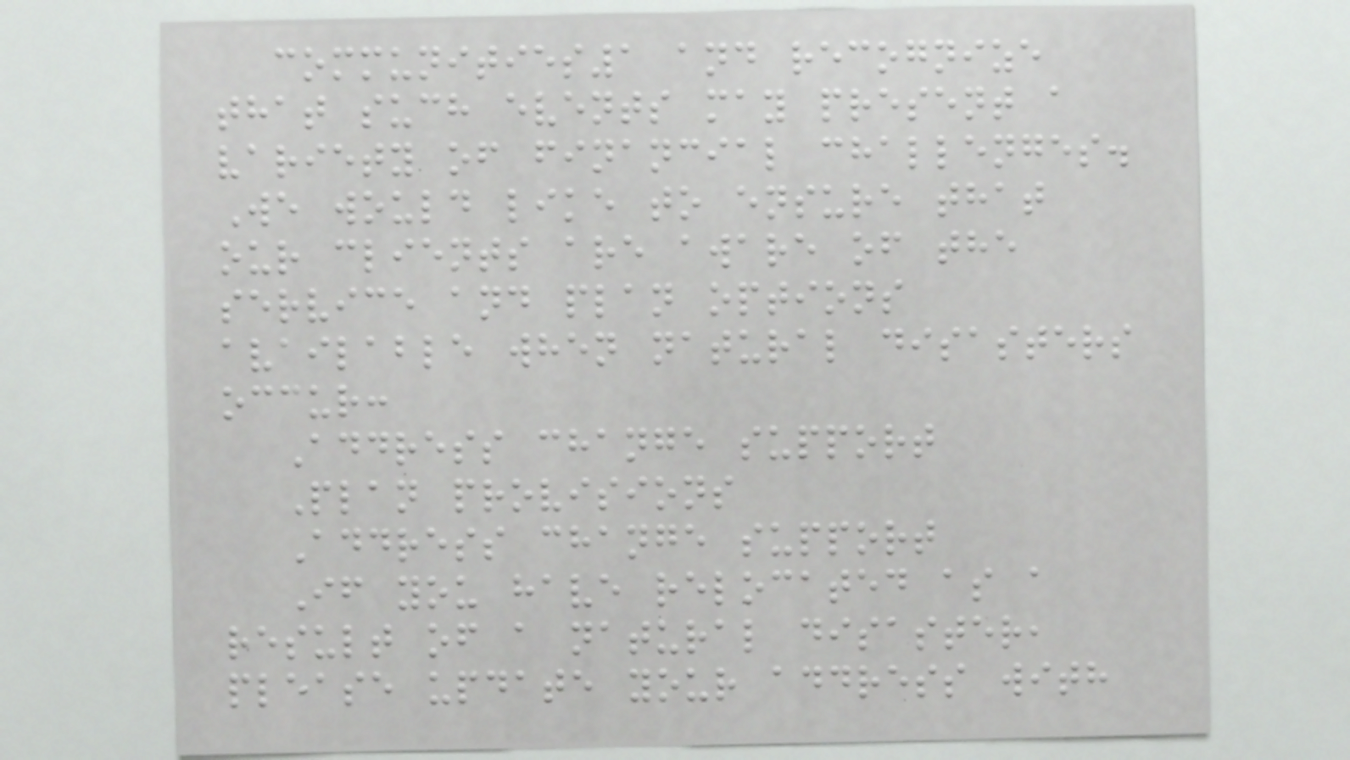communities1 and recognize
that such events may present a
variety of financial challenges.
We would like to ensure that
our clients are aware of the
service and plan options
available when natural disasters
occur:
Address change support
Plan provisions
Address change support
If you have relocated as a
result of a natural disaster,
please update your address with
